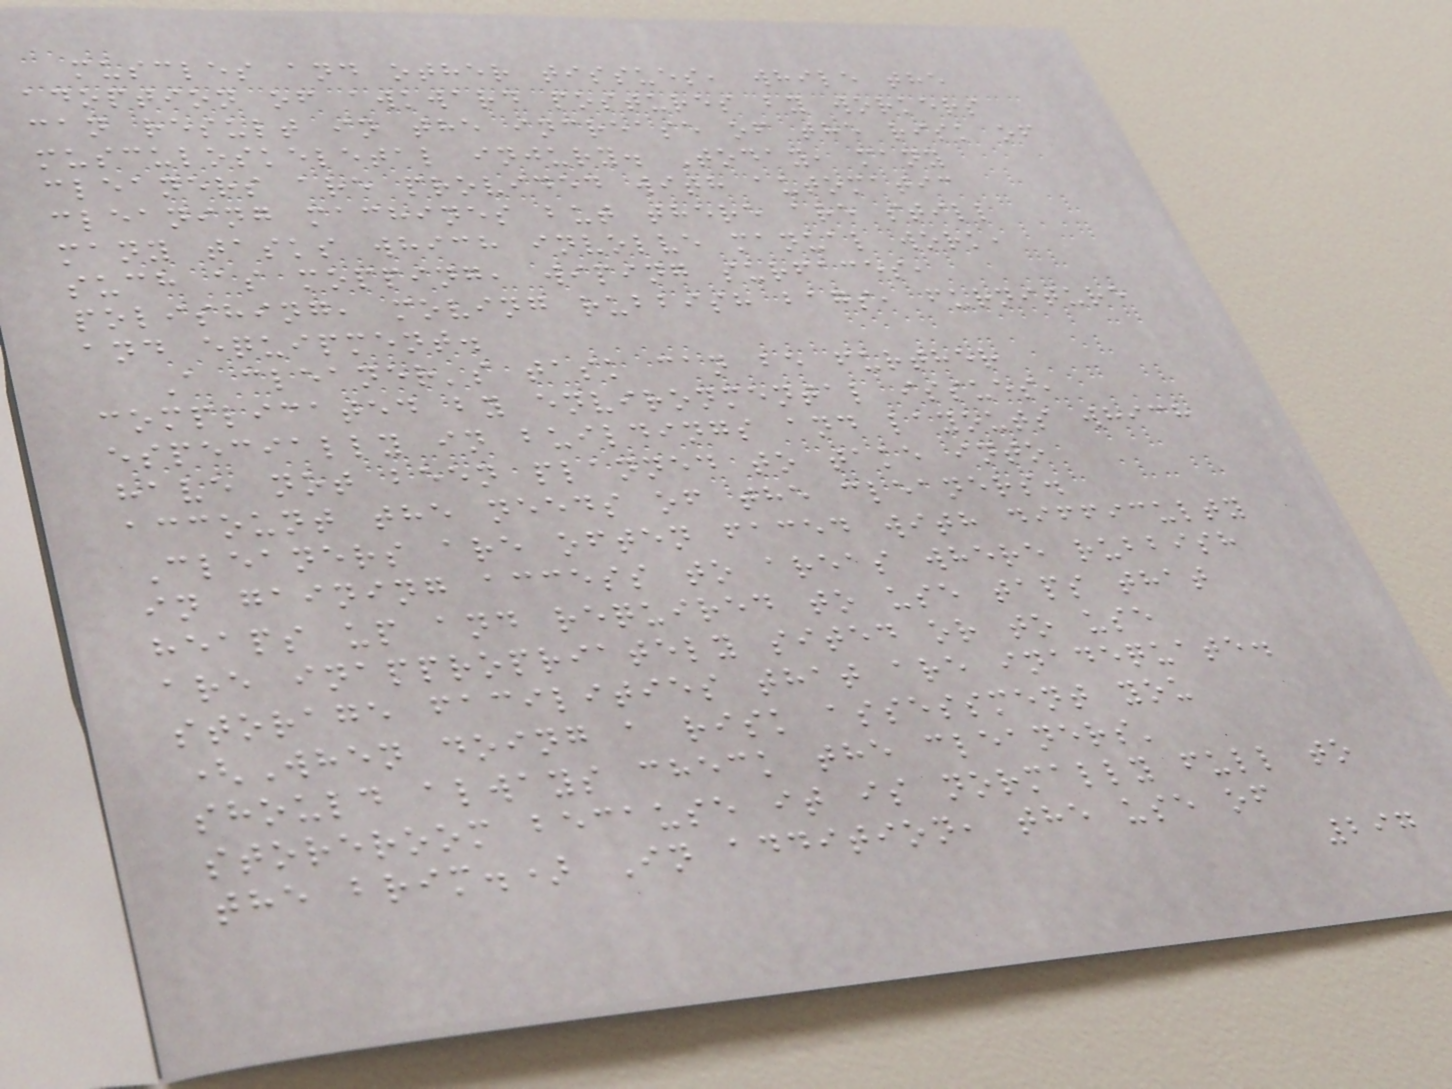muscles and other tissues, while the
adoption of awkward postures by workers
can result in the increase of the risk of
musculoskeletal injury. Today, many
cleaners are provided with automatic
cleaning machines but there are still
many tasks which involve manual work,
such as mopping, wiping surfaces,
polishing, moving rubbish bags, furniture
and equipment.
A cleaner's task can be further
complicated by environmental issues,
especially in buildings and layouts which
have not been planned to take into
account the needs of the cleaners.
Cleaners are often faced with difficulty
in gaining access to areas where rubbish
heaps up and required to use taps that
are inappropriately sited or to use
storage facilities that are inadequate.
(When doing a risk assessment you
should always check the cleaners'
storeroom because it is normally full to
the brim.) In addition, the use of
297
